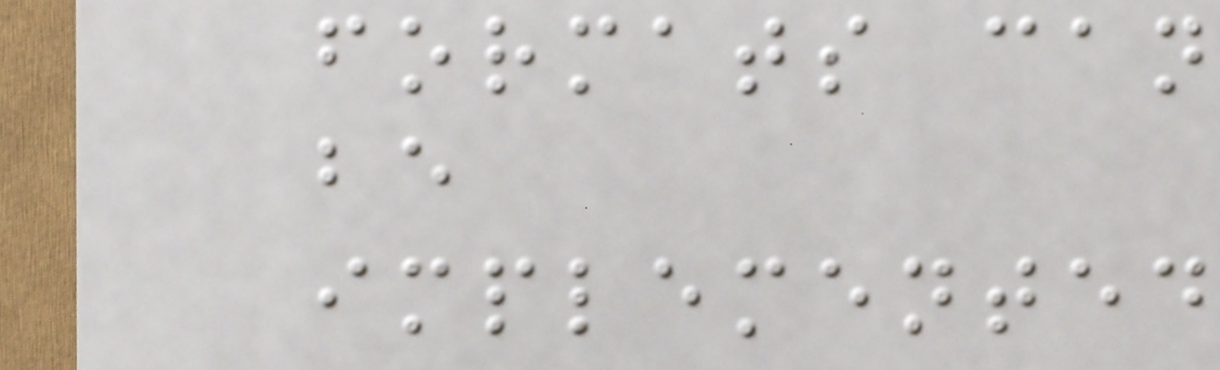formats can
be
implemented
